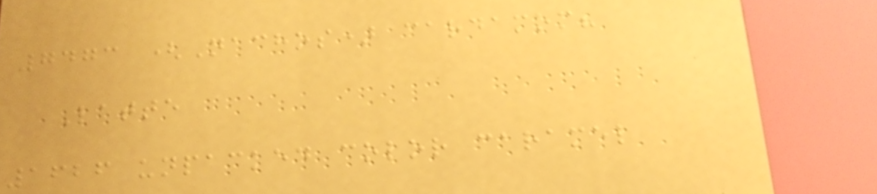7473 (Nachos) cardamom?
Latte
1626 unpacked color caramel
